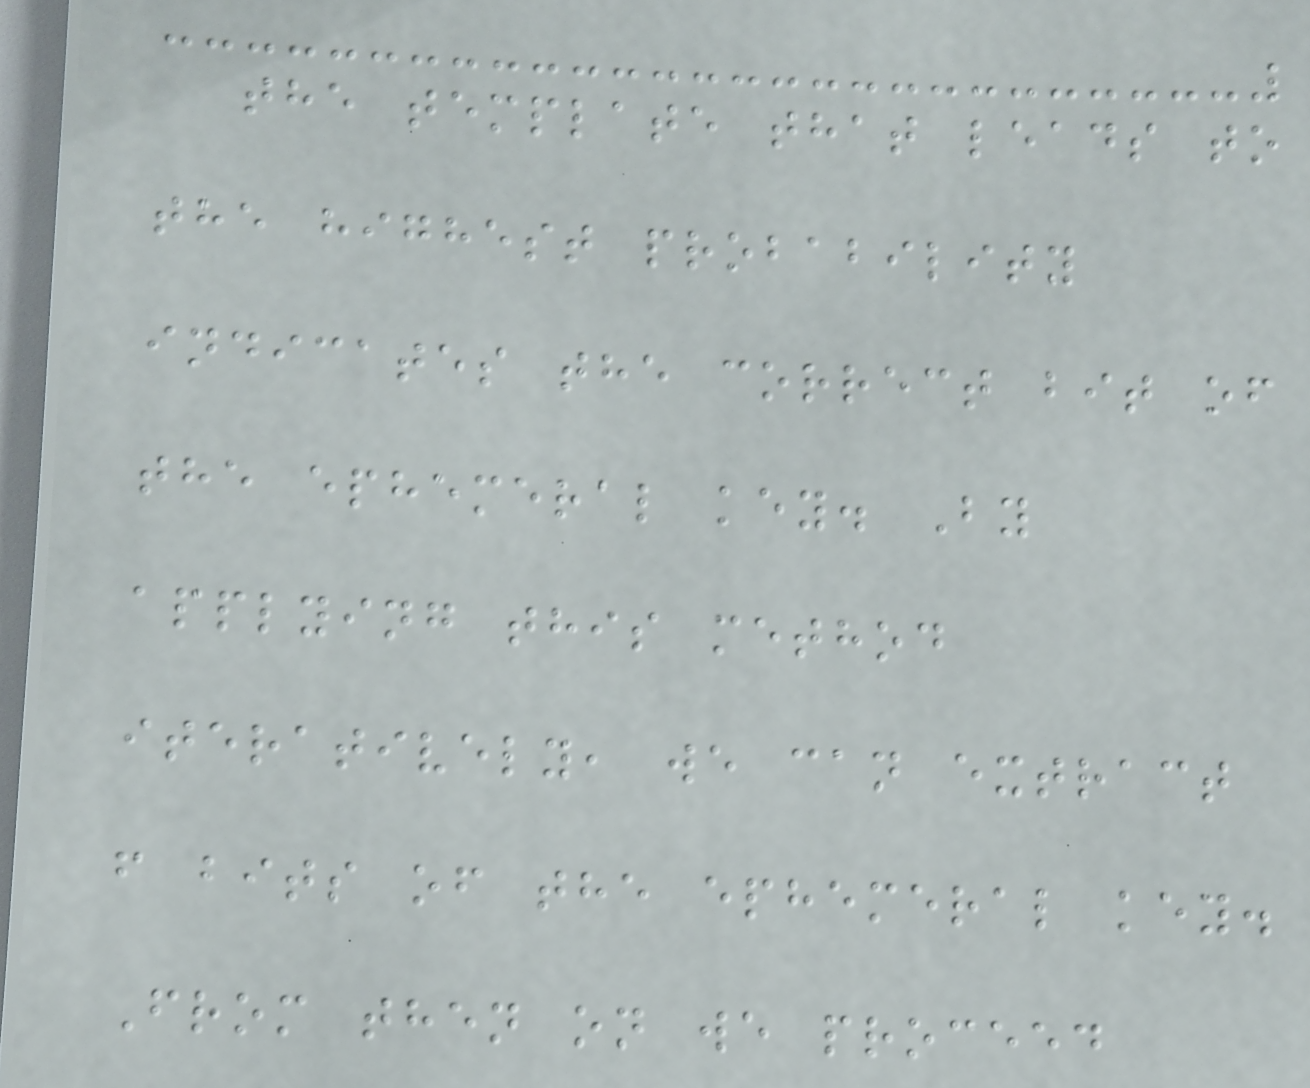the template that leads to
the highest probability
indicates the correct bit of
the ephemeral key. By
applying this method
iteratively, we can extract
f bits of the ephemeral key.
From then on we proceed
